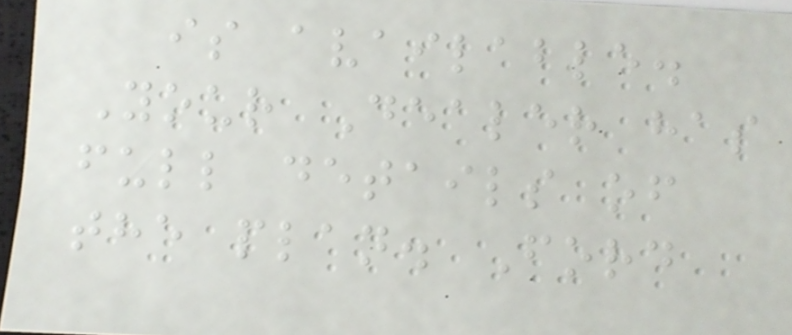is available.
Your Dealer has
full details of
the plan. Ford
